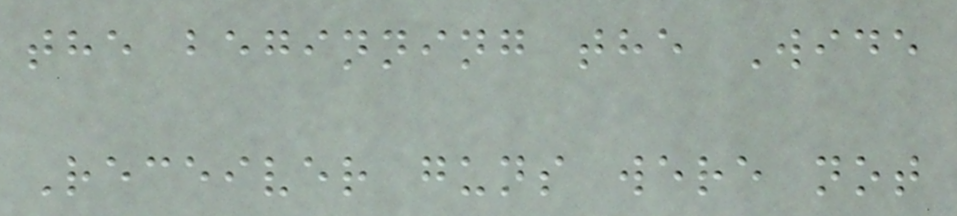the beginning the Wide
Receiver guns were not
